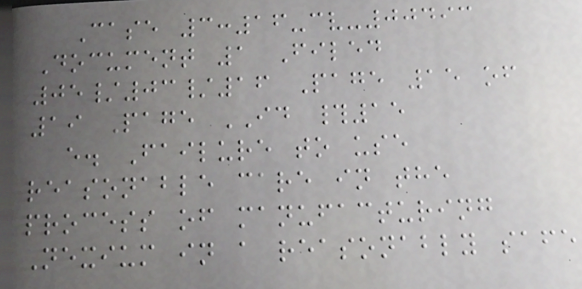Case 3:16-cv-00493
Document 1 Filed
05/03/16 Page 15 of
19 Page ID #15
e. Failure to use
reasonable care in the
process of manufacturing
Nexium in a reasonably safe
